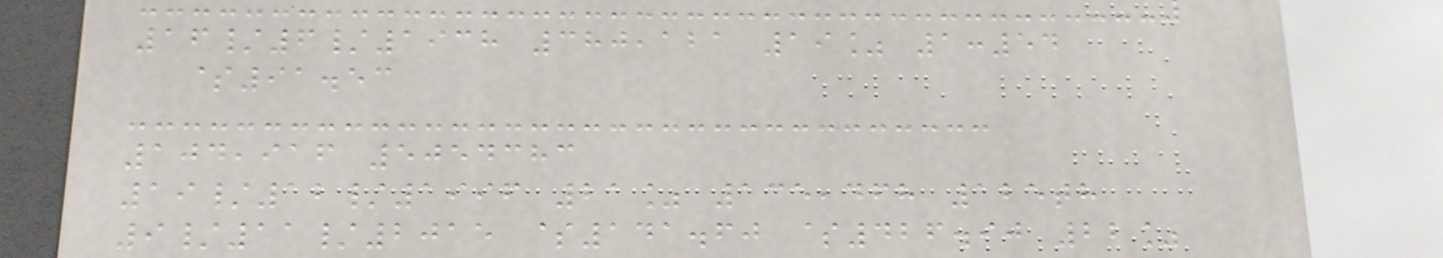16/6/1938 380,121 19% 1:54
$91.53
104,916 5054383
19/12/1996 21% 135,468 125th
9/11/2015 $141.60 $426.90 22%
